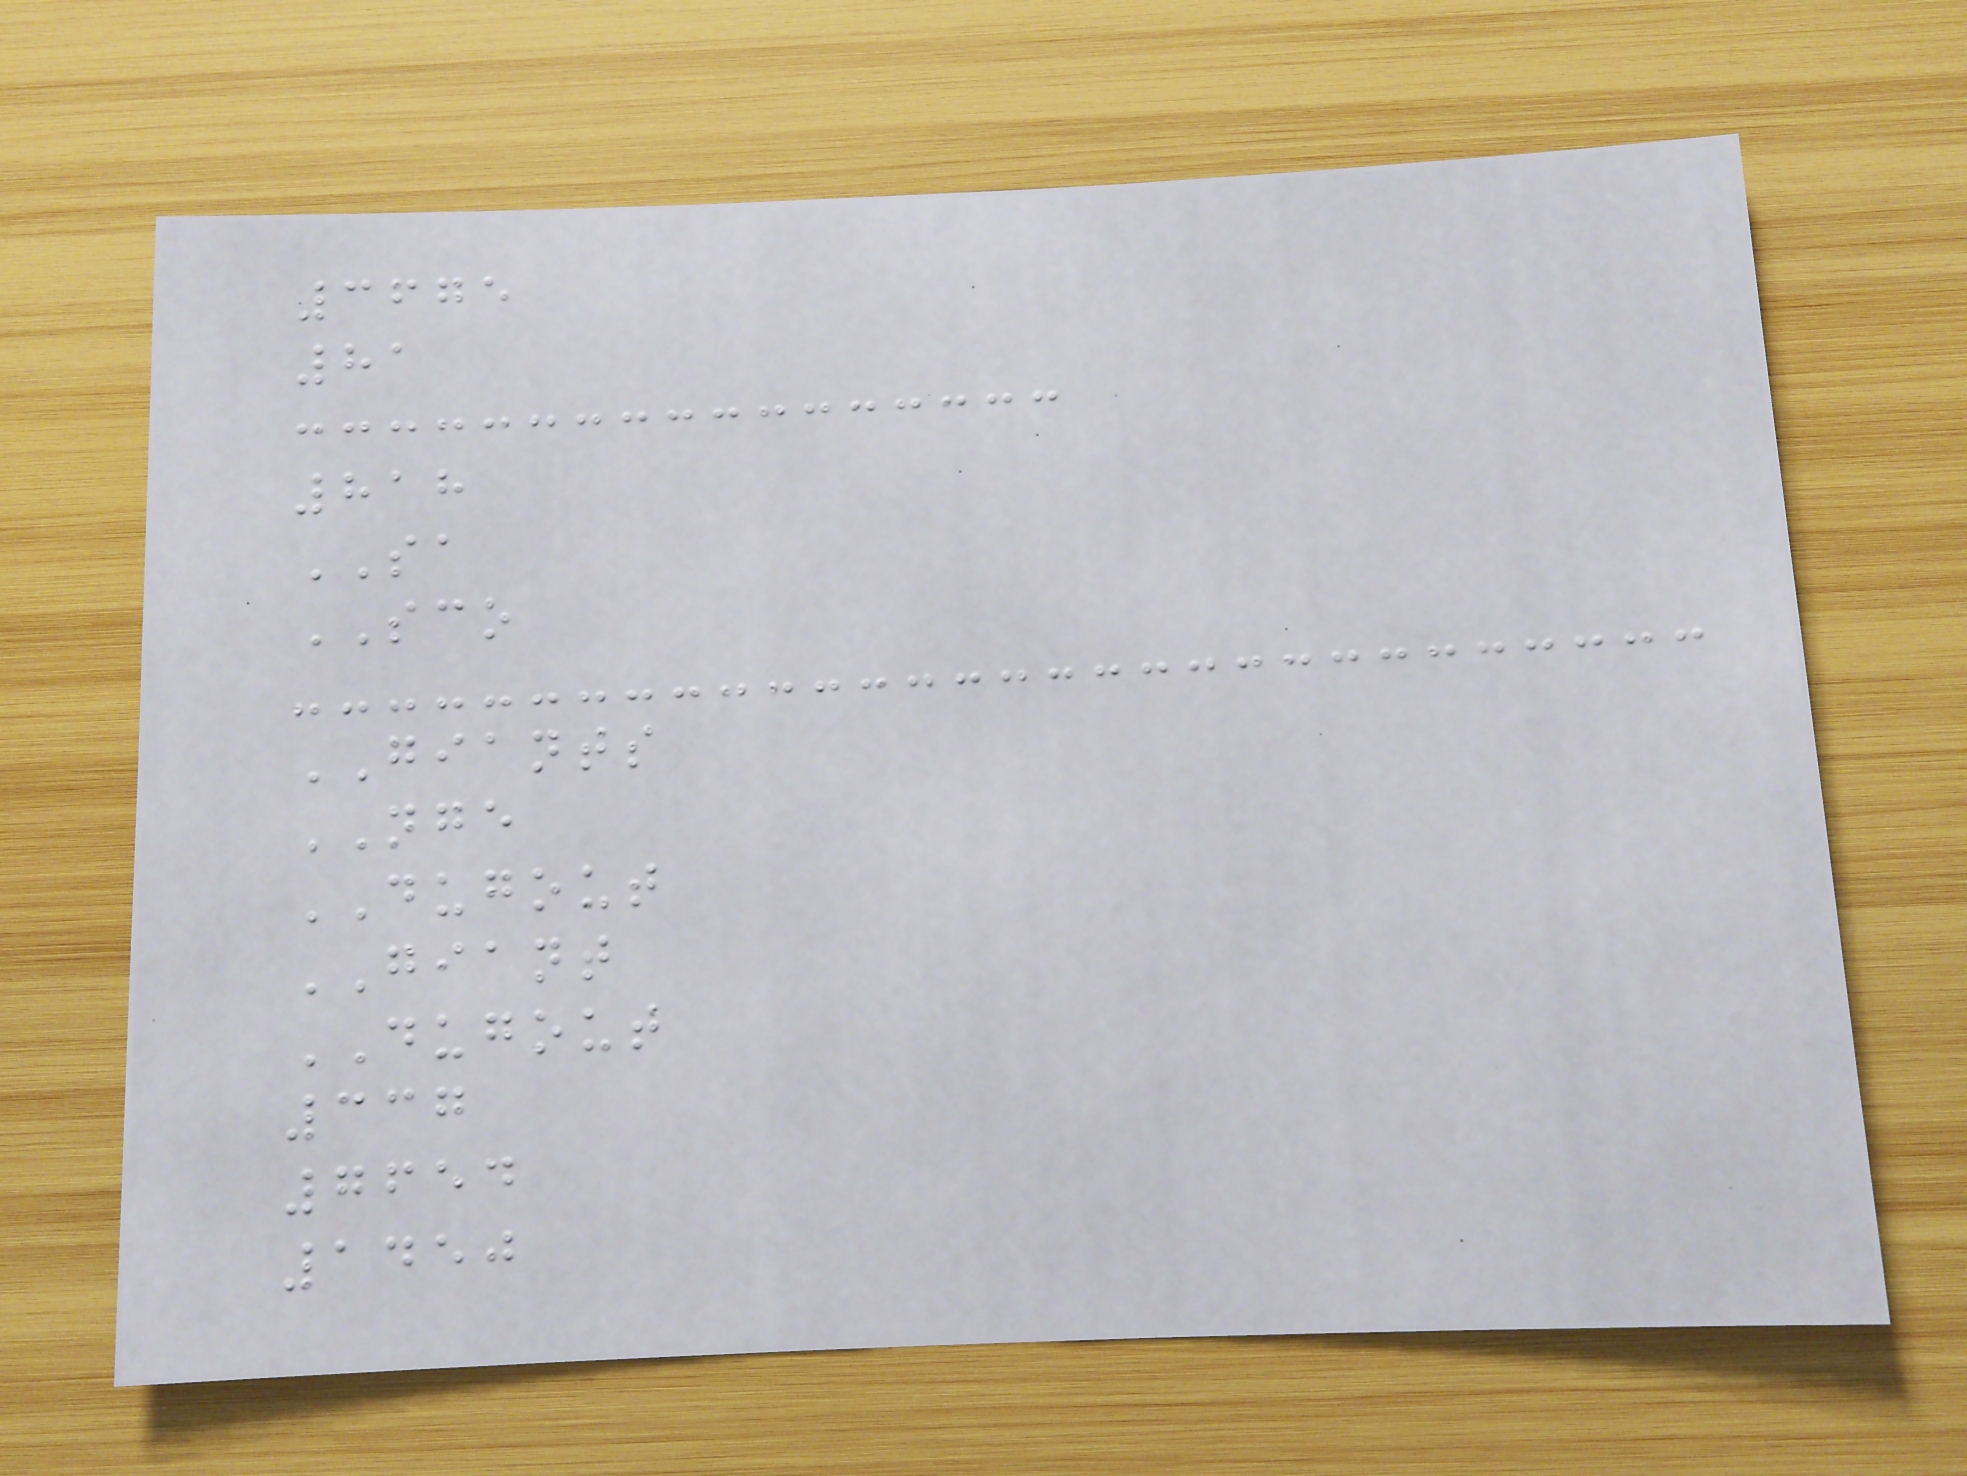3675
81
818
SA
SCO
GIANTS
NGE
DUGOUT
GIANT
DUGOUT
337
7654
1450
